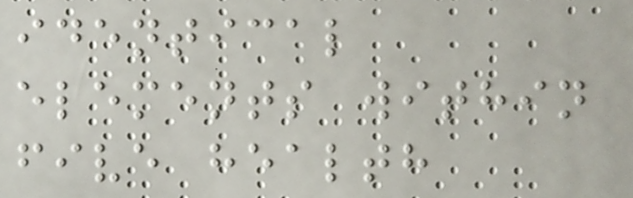identical
elements within
five health
